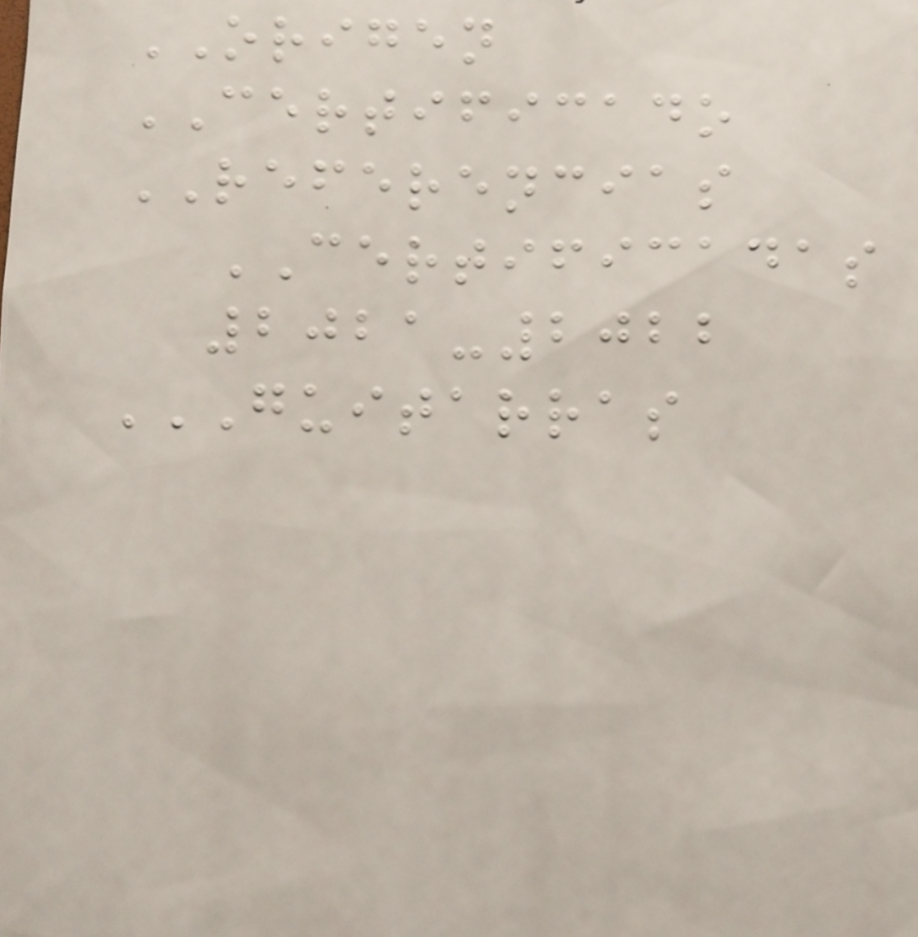ORIGEN
CERTIFICADO
REFERENCIAS
CERTIFICADAS
2021-2022
GUITARRAS
